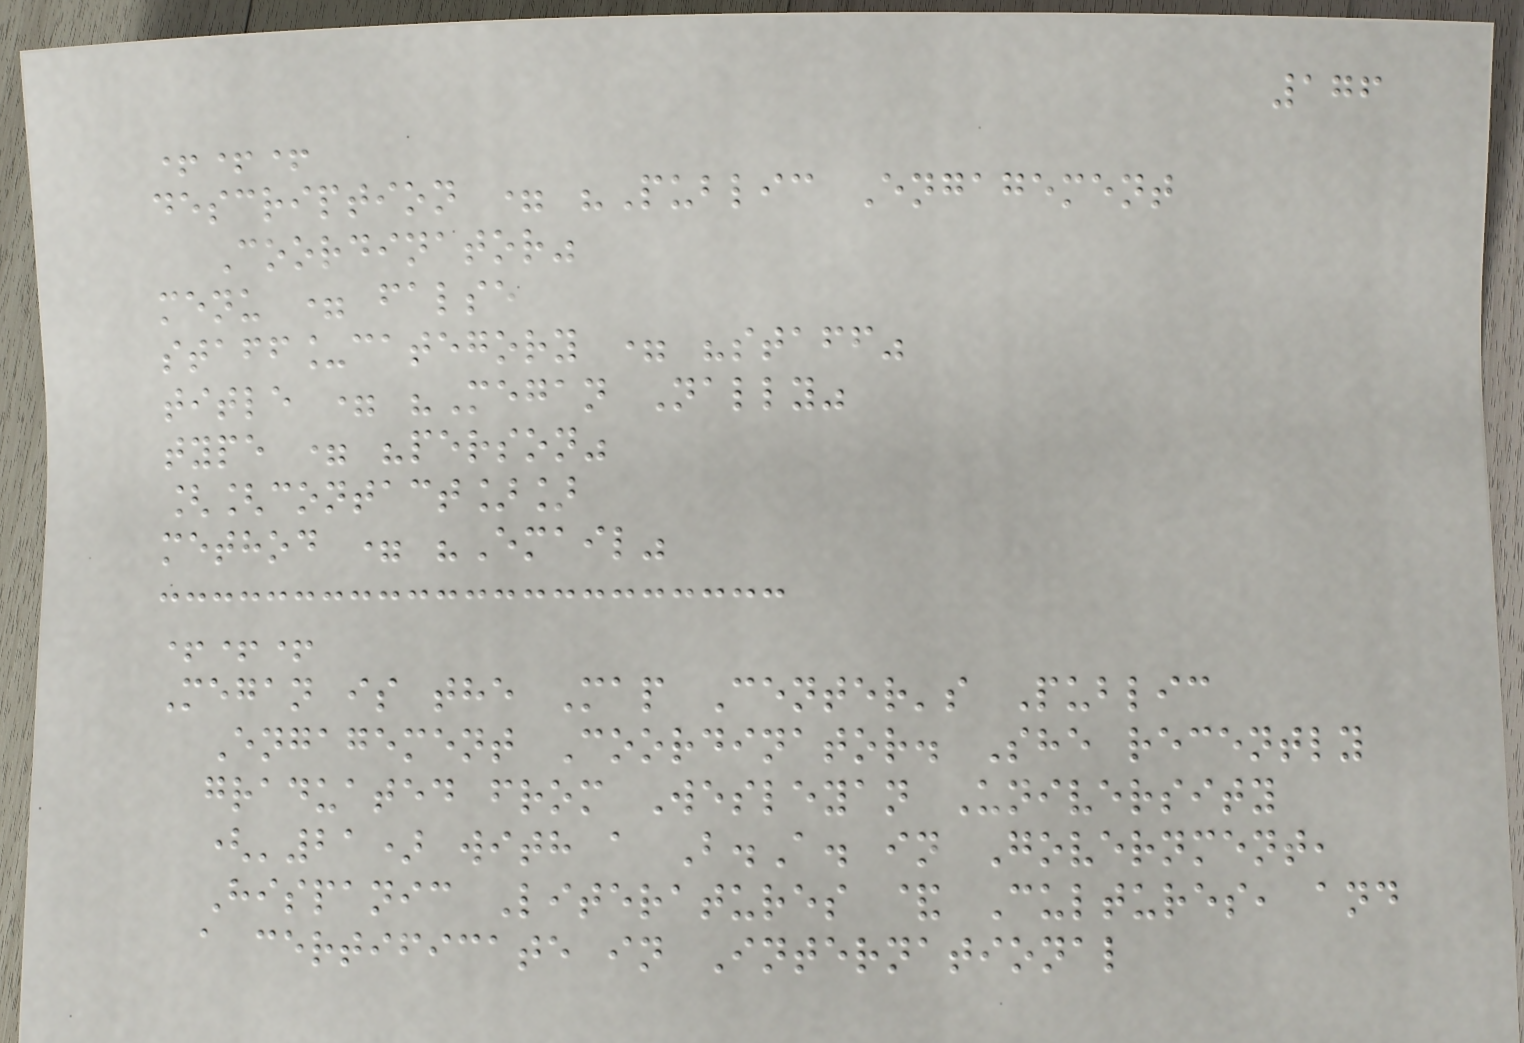176
+++
description = "Public Engagement
Coordinator"
menu = false
staff_category = "staff"
title = "Megan Nally"
type = "person"
[[contact]]
method = "Email"
+++
Megan is the Map Center's Public
Engagement Coordinator. She recently
graduated from Wesleyan University
('21) with a B.A. in Government,
Hispanic Literatures & Cultures, and
a certificate in International
